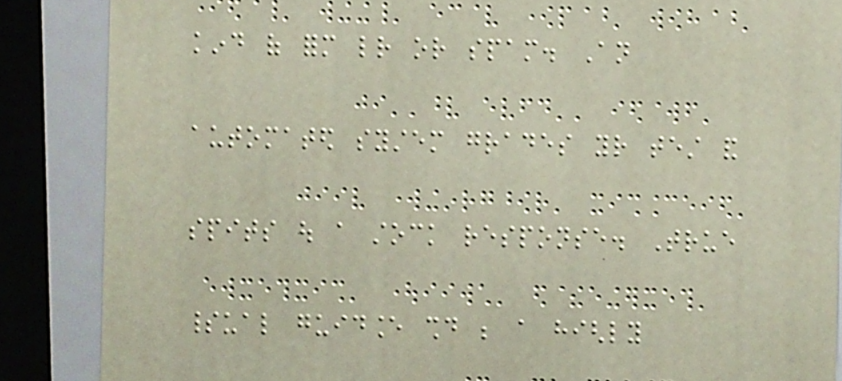kind of form letter or spam. An
automated system grades your test and
spits out a stock response. True
spiritual guidance should be a highly
